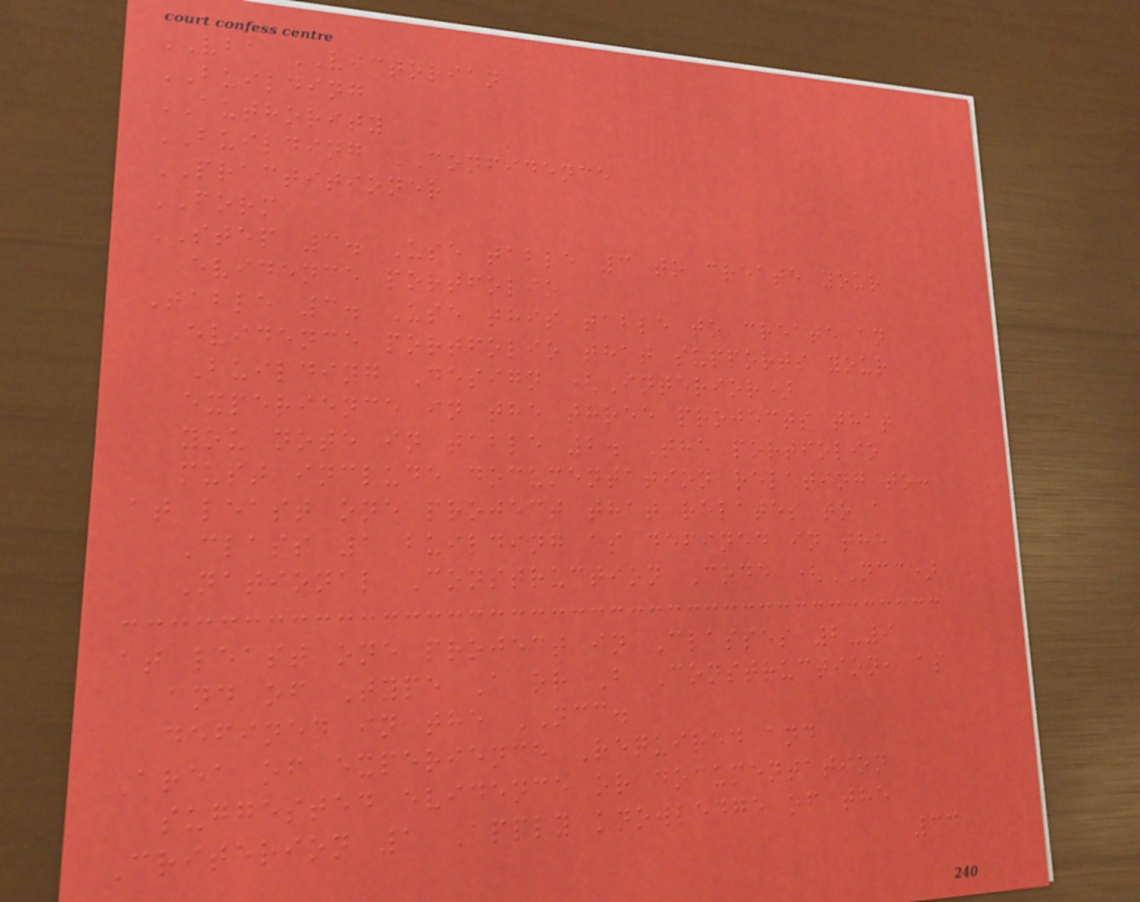VBA VICTORIAN
BUILDING
AUTHORITY
BUILDING CONFIDENCE
PRACTITIONER
FORM
STEP 3. Use table 3 to create your
evidence portfolio
Table 3. Use this table to create an
evidence portfolio that supports your
Building Design (Interior)
experience in the three projects that
you note in table 2. The portfolio
must include documentation relating to:
at least one project that relates to a
Class 1 building as defined in the
National Construction Code (NCC)
at least one project in Classes 2-9
and of Type A or B Construction, as
defined in the NCC.
Area of experience Required and
suggested evidence or documentation
Criterion 1 Apply knowledge of the
34
